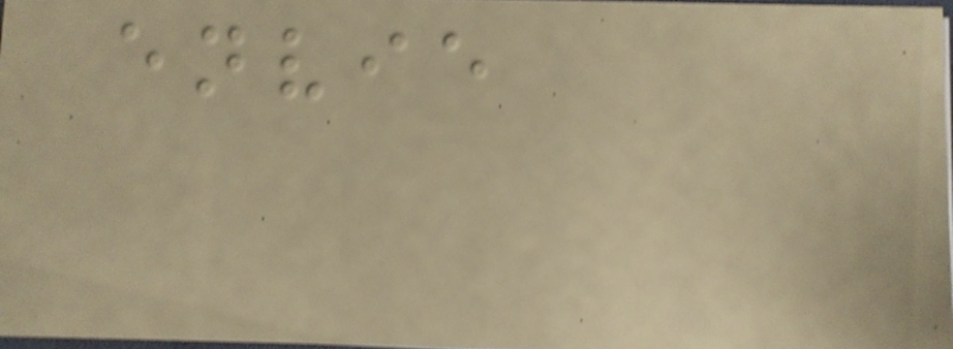envie
